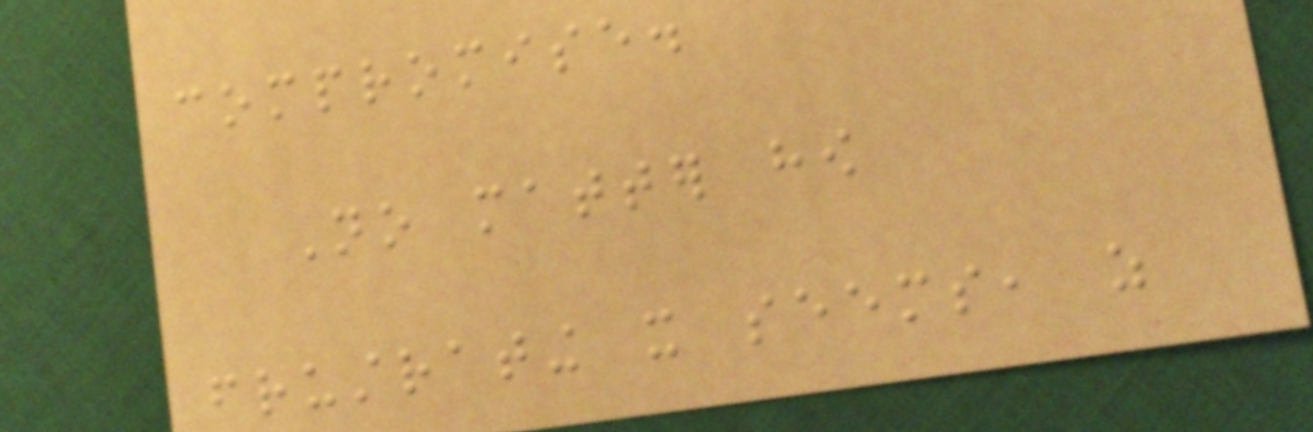compromise.
No matter how
frustrating it seems, as
